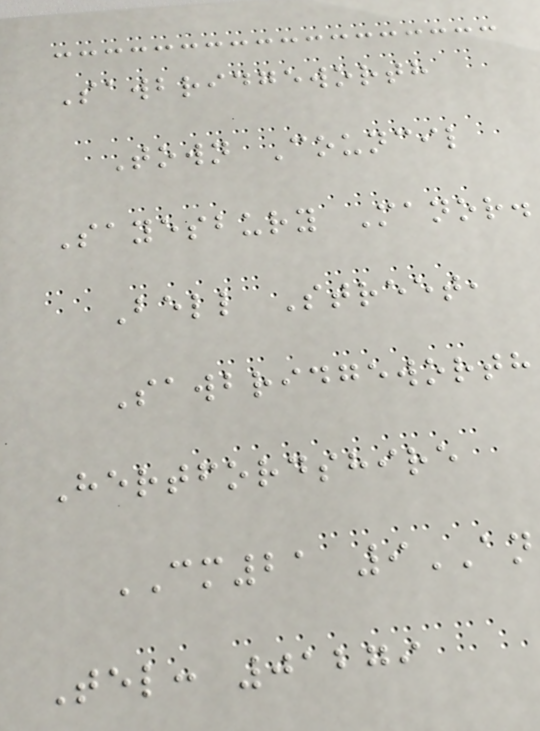Sawbridgeworth
Town Council
Sayesbury Manor.
Bell Street,
Sawbridgeworth
Hertfordshire
CM21 9AN
Tel: 01279
